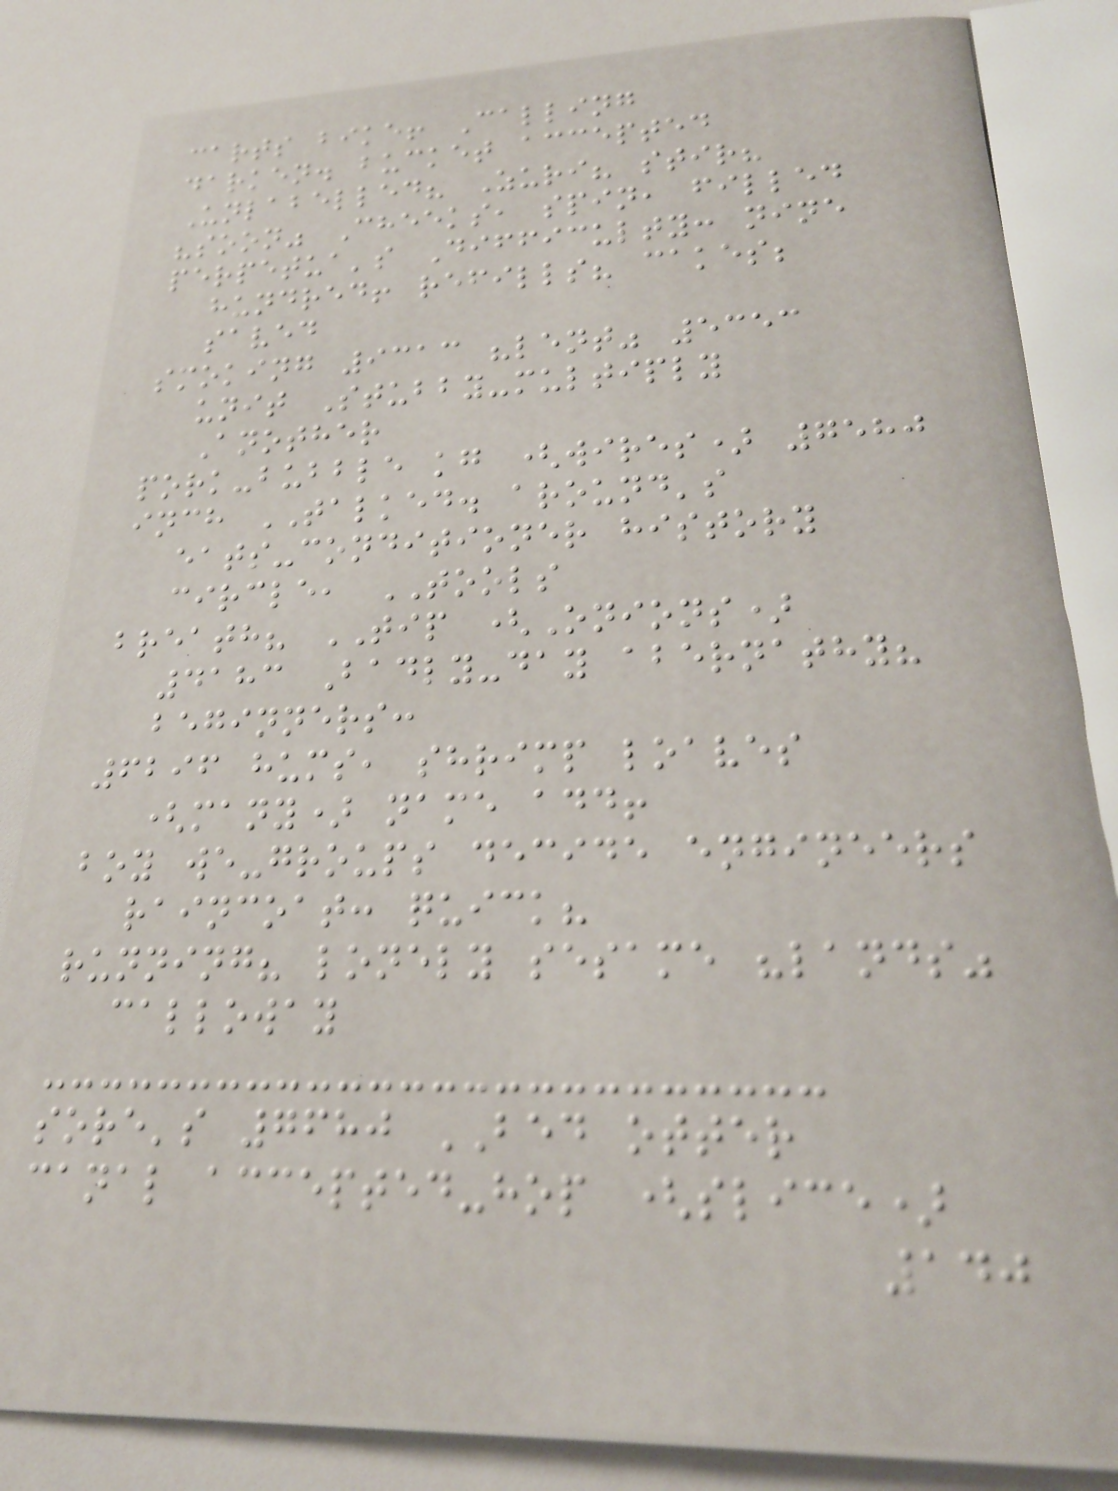carts bike! Calling
darken. bucket accepted
Unlabelled? Zuri? stir?
"soon" Cheeks, spin, filled
perpetua's Difficulty: nine
hundred! refills? cakes;
saved
smoking 9313 "lent" 5353
unit Stubby-multiply
Another
pork-bubble kg (wires) 7580
inch TALKED. around's
eats-conditioner history
circle, TOOLS
breath? TIP (Onions)
4183 Badly-day abernathy?
beginners:
6296 hums, shrimp loaves
(many) name add!
boy we-groups decide engineers
raincoat: quick?
running? lonely sesame "lands"
calloway
sore's 7680 BED otter
canal accepted-hop (slice)
140
